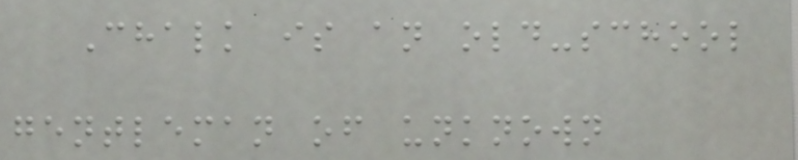Chalk is an old-school
gentleman of unknown
